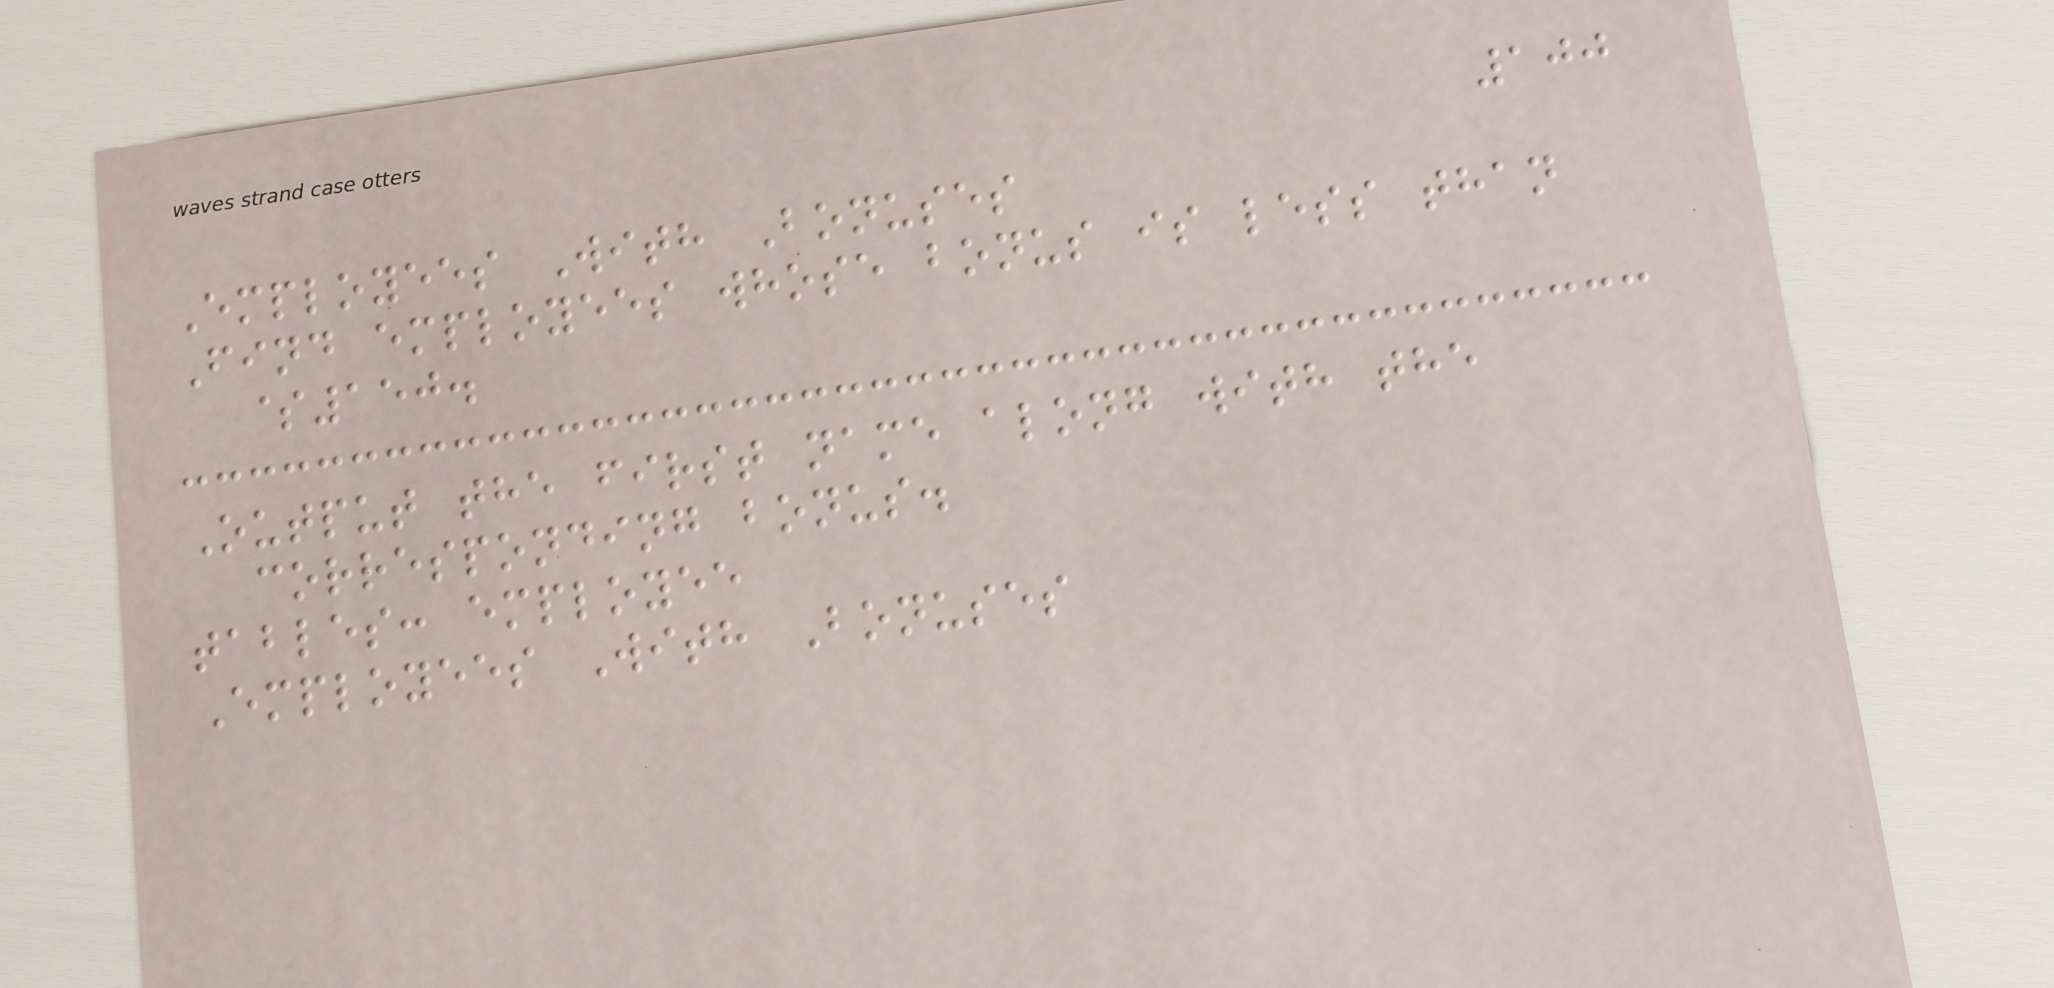100
Employees With Bonuses
Find employees whose bonus is less than
$150.
Output the first name along with the
corresponding bonus.
tables: employee
Employees With Bonuses
